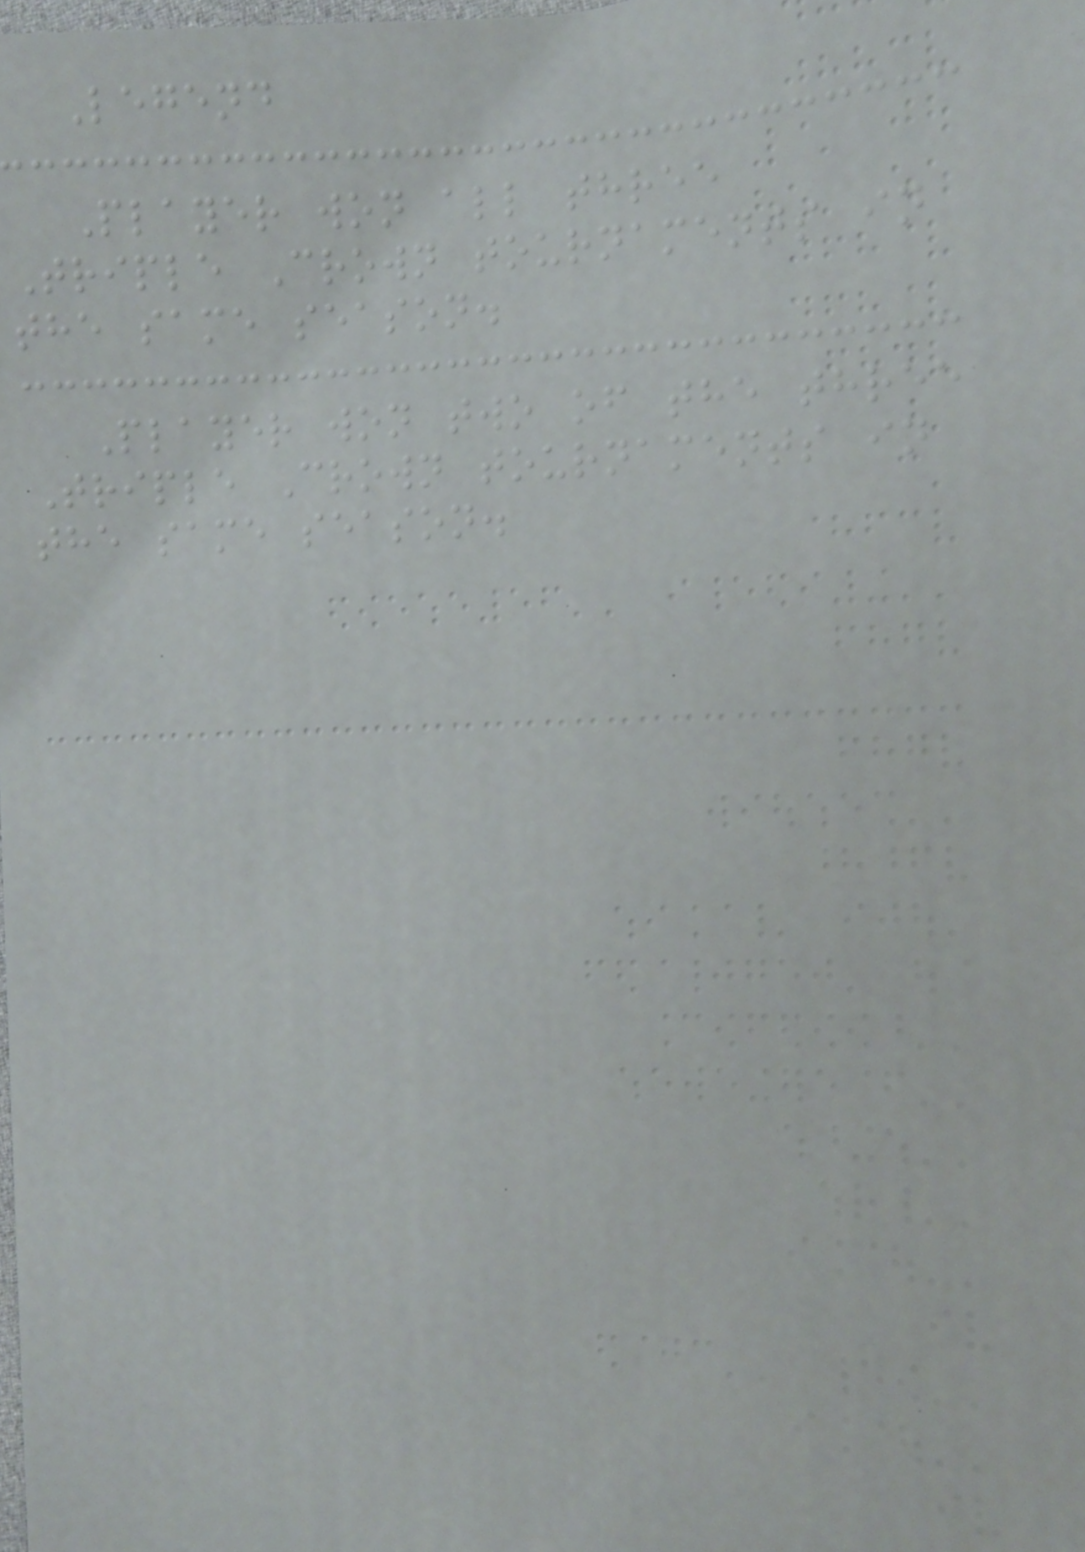Legend
Player won all three
Triple Crown tournaments in
the same season.
Player won two of the three
Triple Crown tournaments in
the same season.
